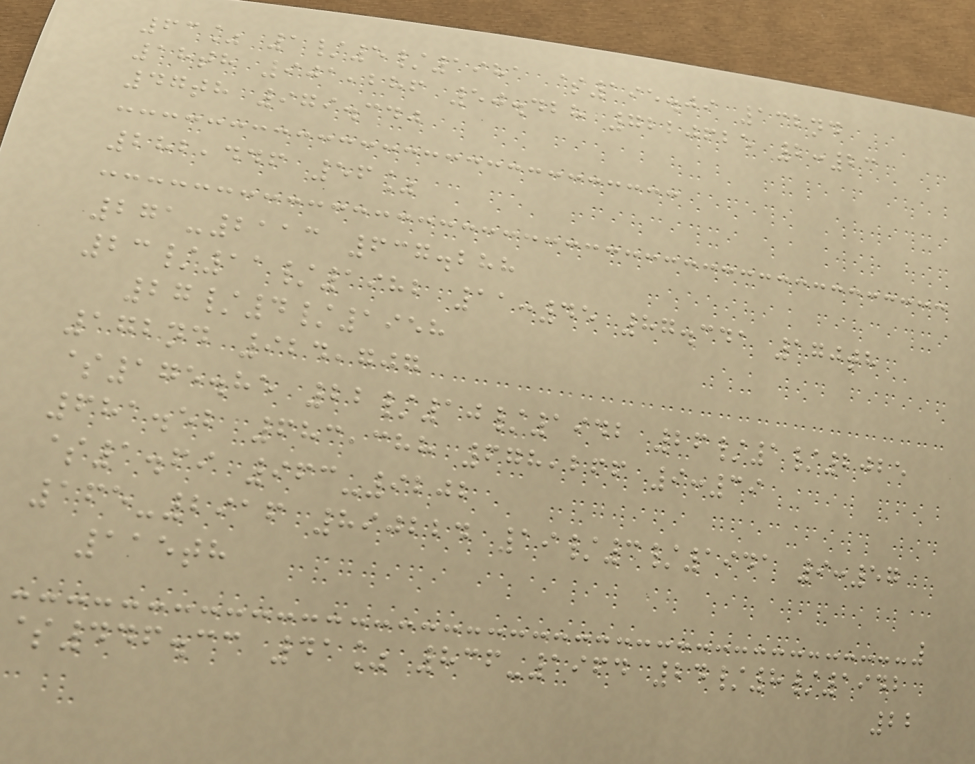63% 1/5/1981 $195.09 132nd
18th 901,286 50.428 7220625 2:23
47th 979.340
282,446 56%
271-2113 637.288
23/11/1982 11:45 87.341 170th
27/4/1958
172nd 924,707
$175.85 22/10/1942 26/1/2025
681.52 683,388 678,266 9:39
$1.69 963-9202
165-2916 890224 19/3/1941 9:57
115th
$446.33 41% 836-1964 24/8/1942
22
